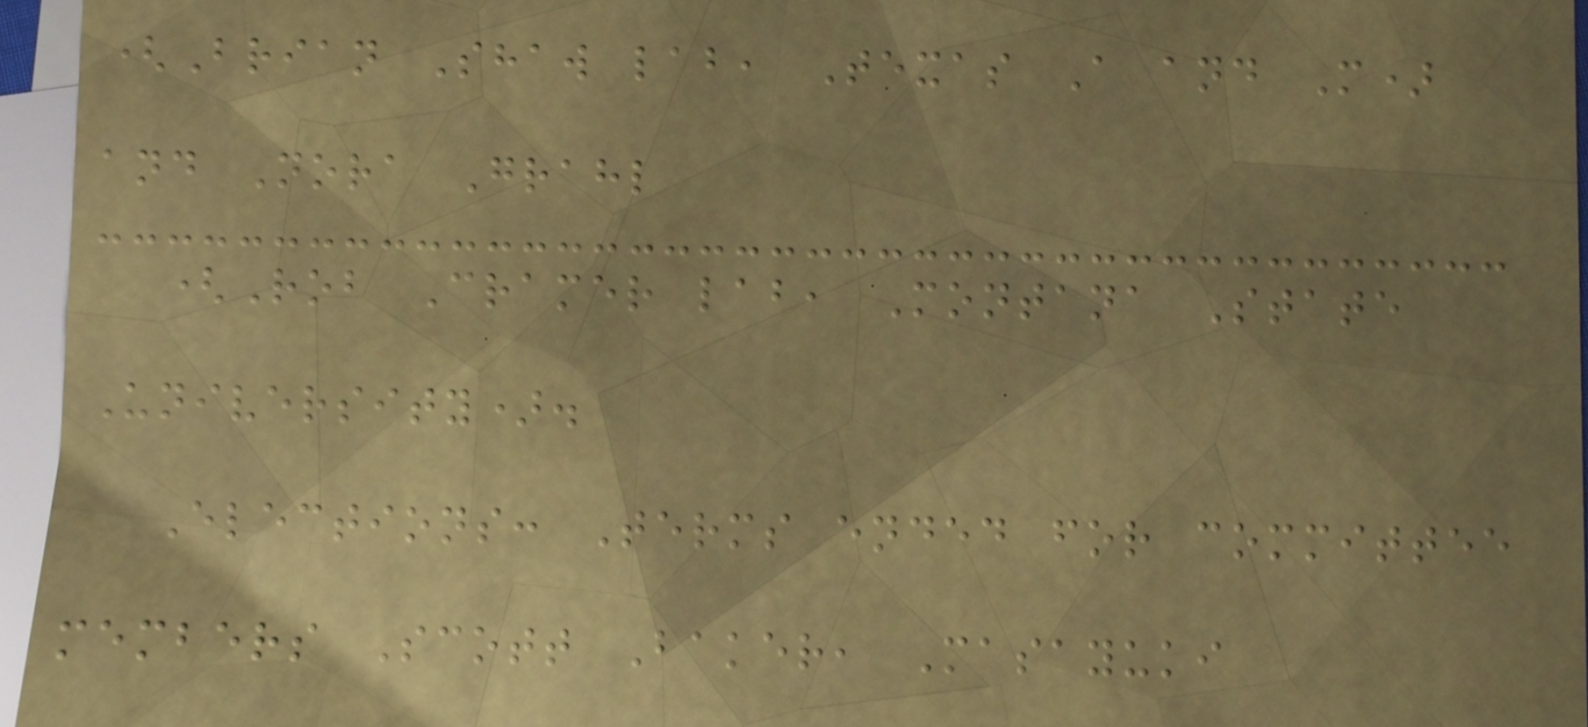(Brian Shaw lab, Texas A and M)
and Nora Grahl
(Rob Cramer lab, Montana State
University).
Elections: Terms ended for committee
members Scott Baker, Masayuki
